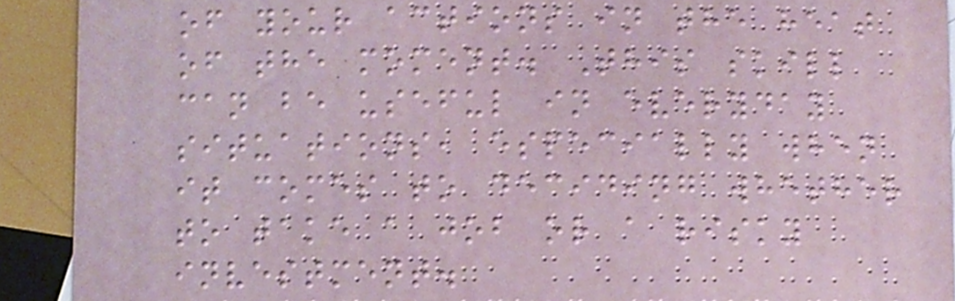of your actions in the heat
of the moment. This skill
can be useful in everyday
situations, especially when
it comes to deciding whether
to take a job or a risky
investment.
